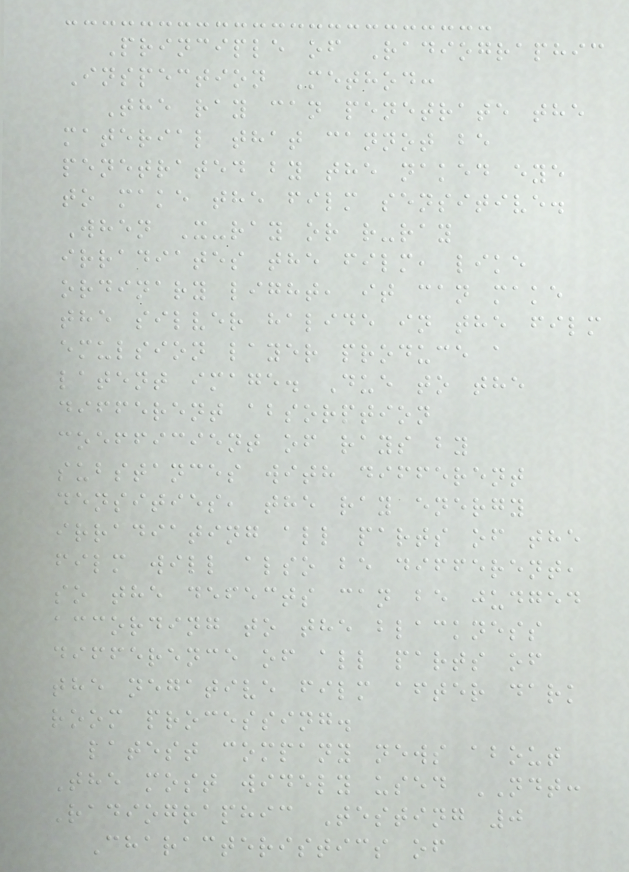Principle of Radiographic
Inspection Method:
The ray can penetrate the
material that cannot be
penetrated by the naked eye
to make the film sensitive.
When X-ray or r-ray
irradiates the film, like
ordinary light, it can make
the silver halide in the film
emulsion layer produce a
latent image. Due to the
different absorption
coefficient of rays by
substances with different
densities, the ray energy
irradiating all parts of the
film will also be different,
so the defects can be judged
according to the blackness
difference of all parts of
the negative film after dark
room processing.
latest company news about
The most widely used NDT:
Radiographic Testing 0
Characteristics of
